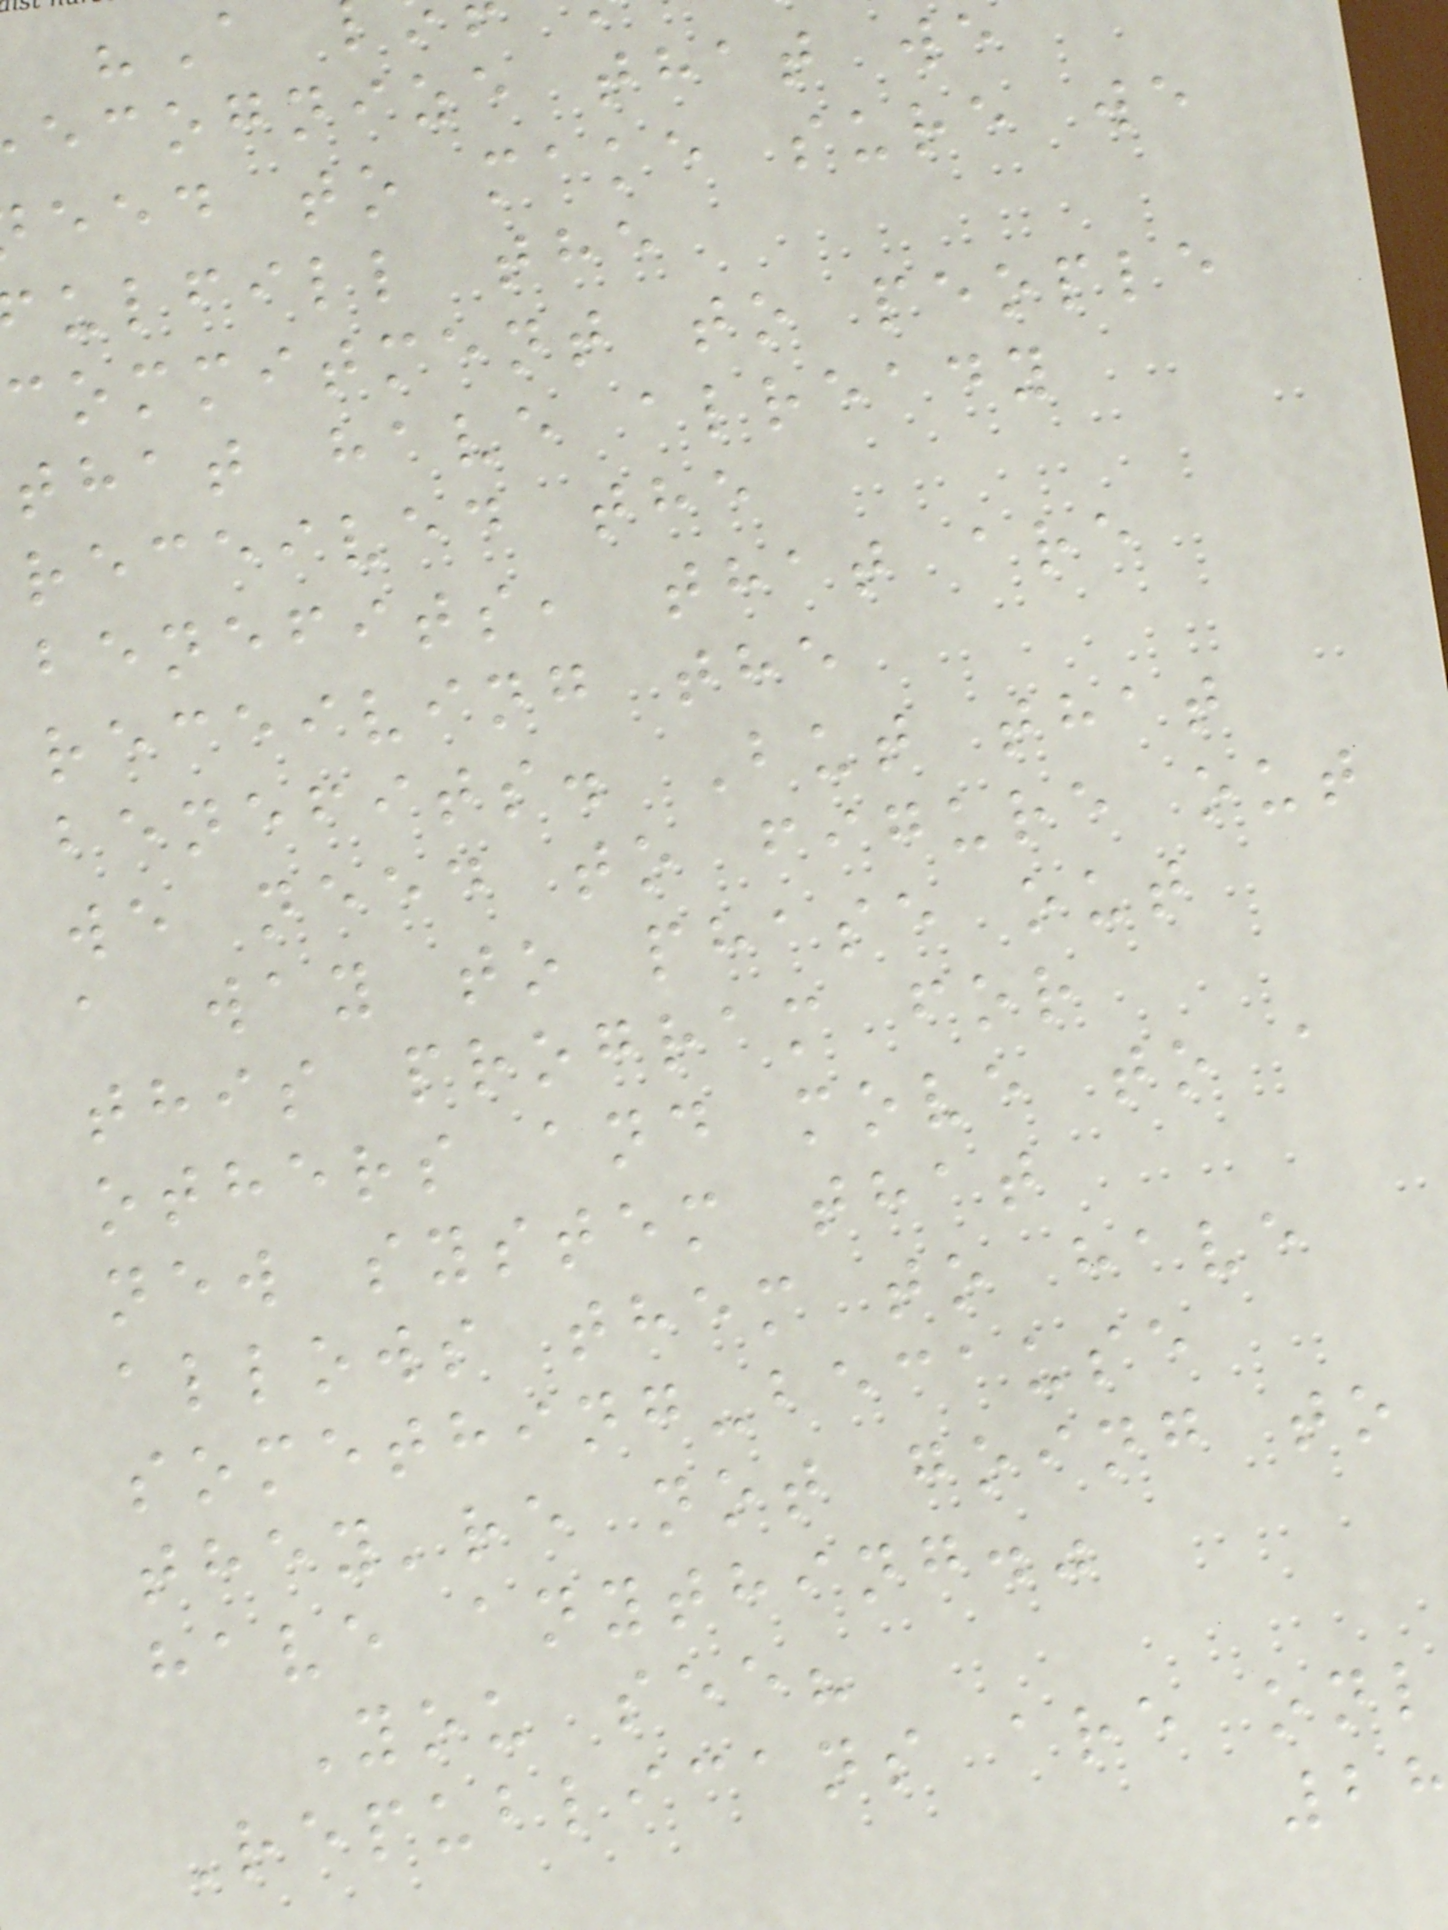ecognize that we
eed to make sure we
ulfill the
commitment to people
that have already
received the
benefits, that are
receiving the
benefits. But that
we need to figure out
a way to phase out
this program for
others and move to a
new system that
allows them to have
something-because
they're not going to
have anything."
You see?
Republicans are onl
